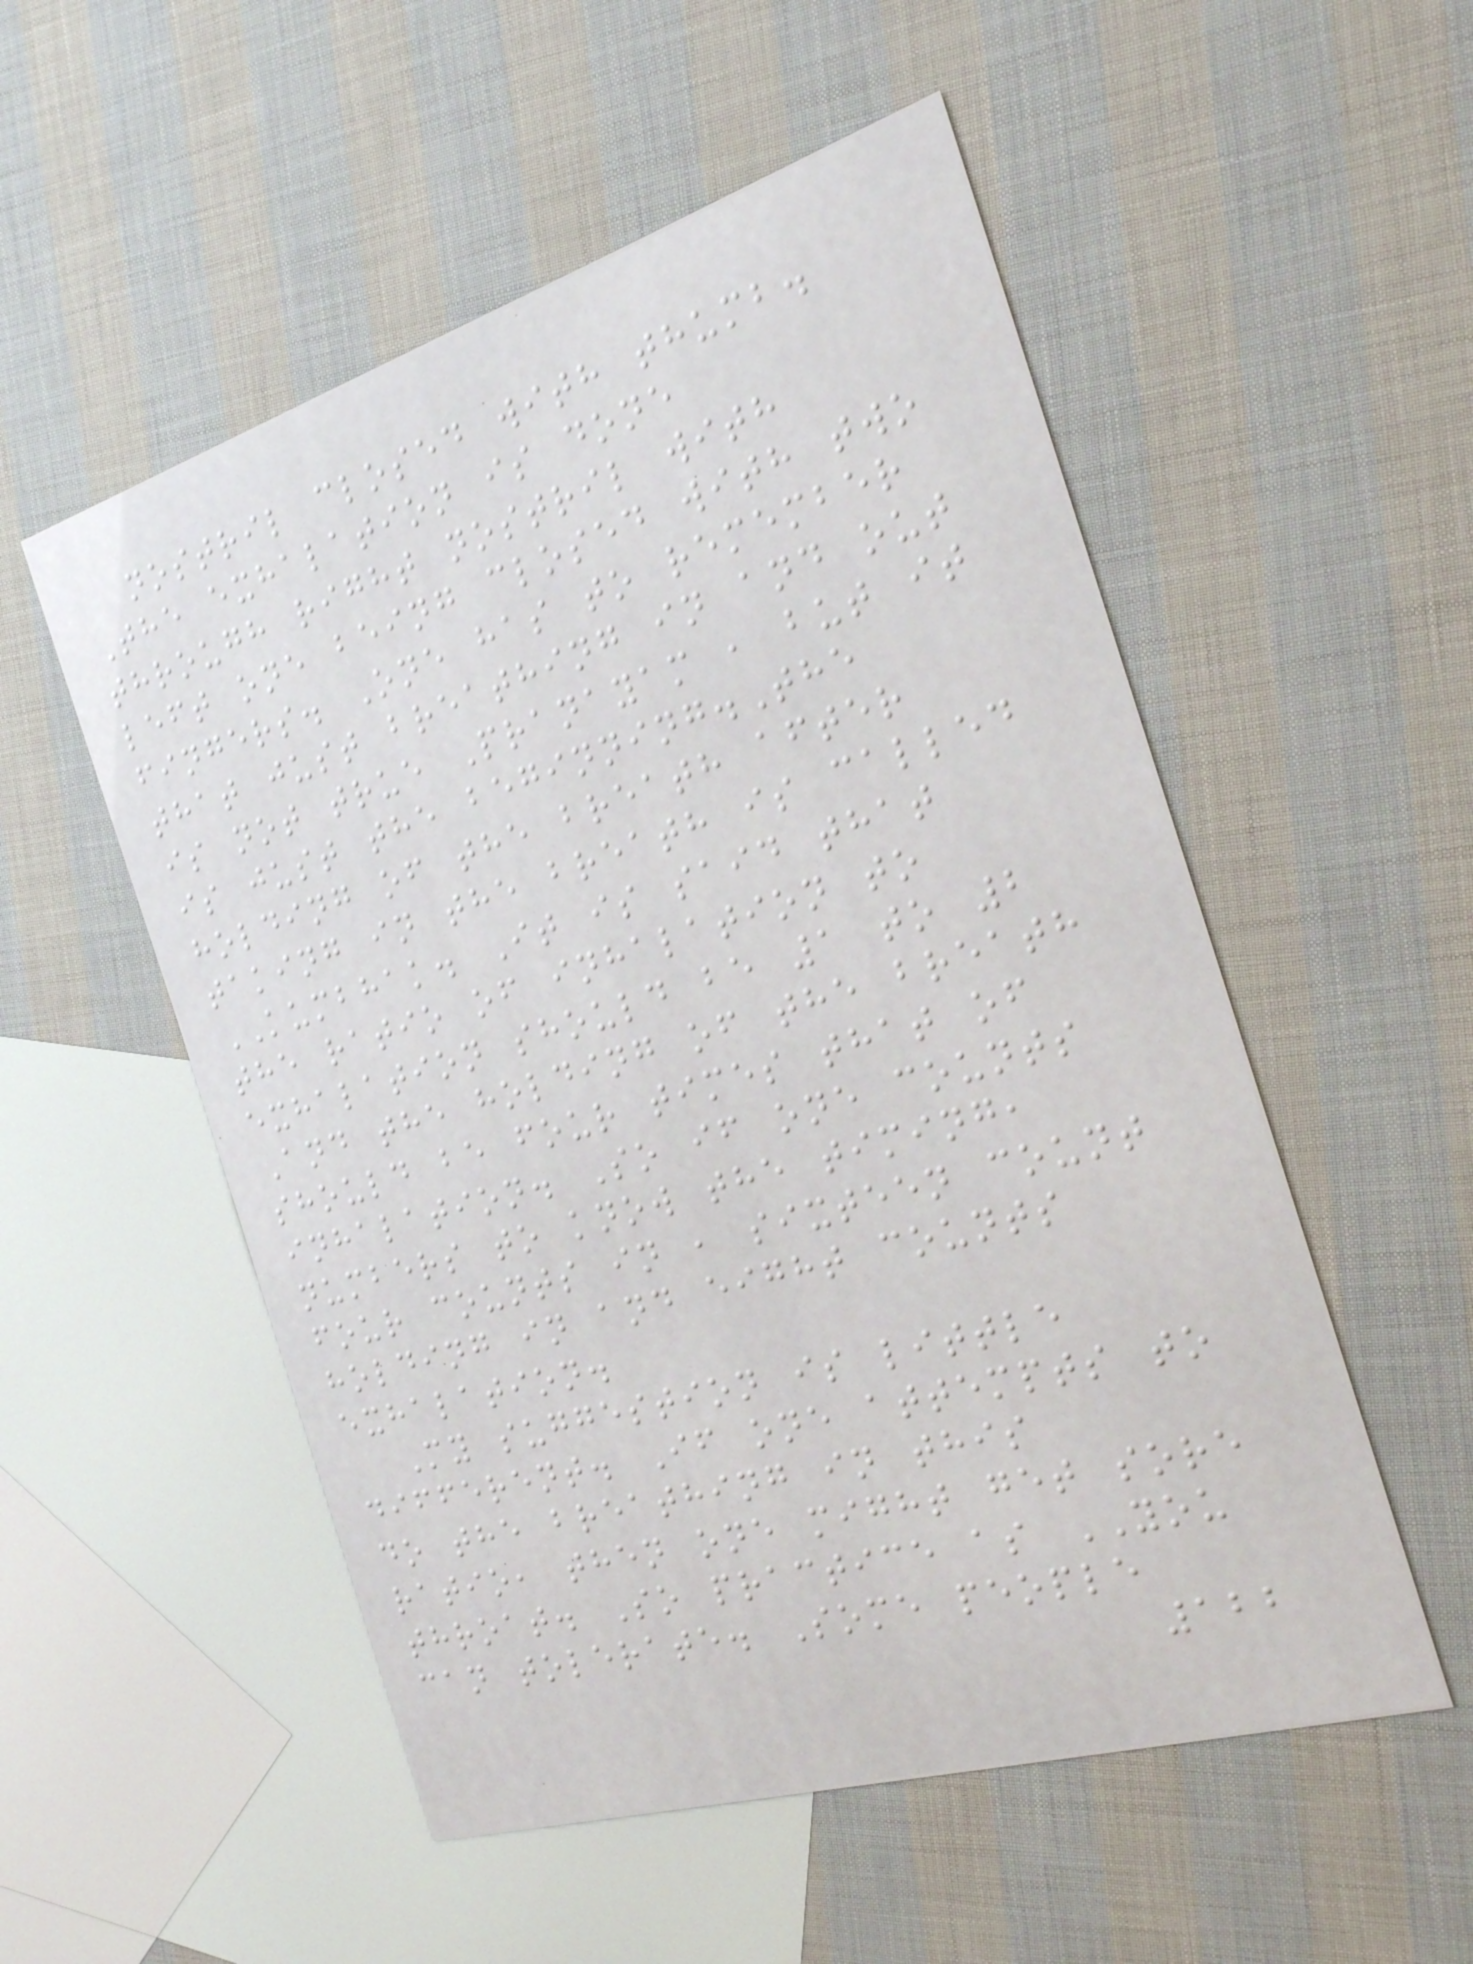nostril closed with thumb.
The exhalation is done
through right nostril with
left one being closed with two
fingers. One has to remember
that just breathing in and out
is not true Pranayam , but it
is just the beginning.The
holding of the breath after
taking in the breath is called
KUMBHAK. It is said that
the ratio of inhalation to
exhalation should be 1 to 2
And the holding of the breath
should be four times that of
inhalation. So if one counts
numbers to know the timing,
four counts in , sixteen count
holding in and eight counts
exhalation.
My suggestion is little
different. If one attempts to
do the breathing in this
ratio, then one might get sore
throat. So practice as YOU
can tolerate. Some people
122
